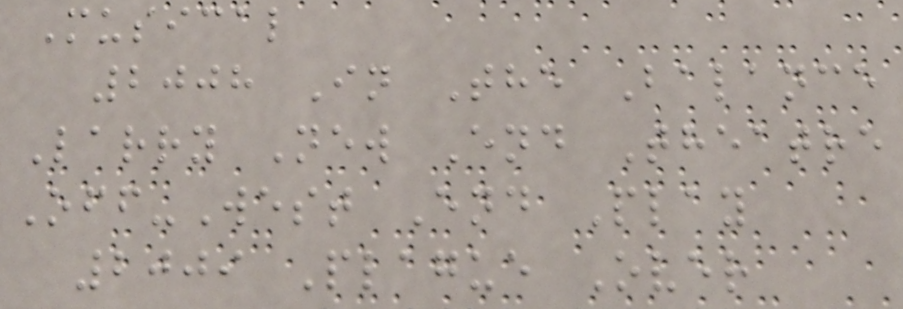Musical
2008 In The Balance
Larry New End Theatre
Off-West End Play
2009 Plague Over
